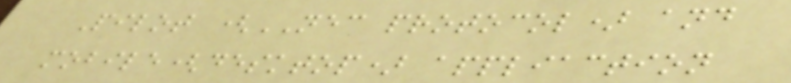Pilot (NEC protocol) and
mobile(desktop) appliaction
